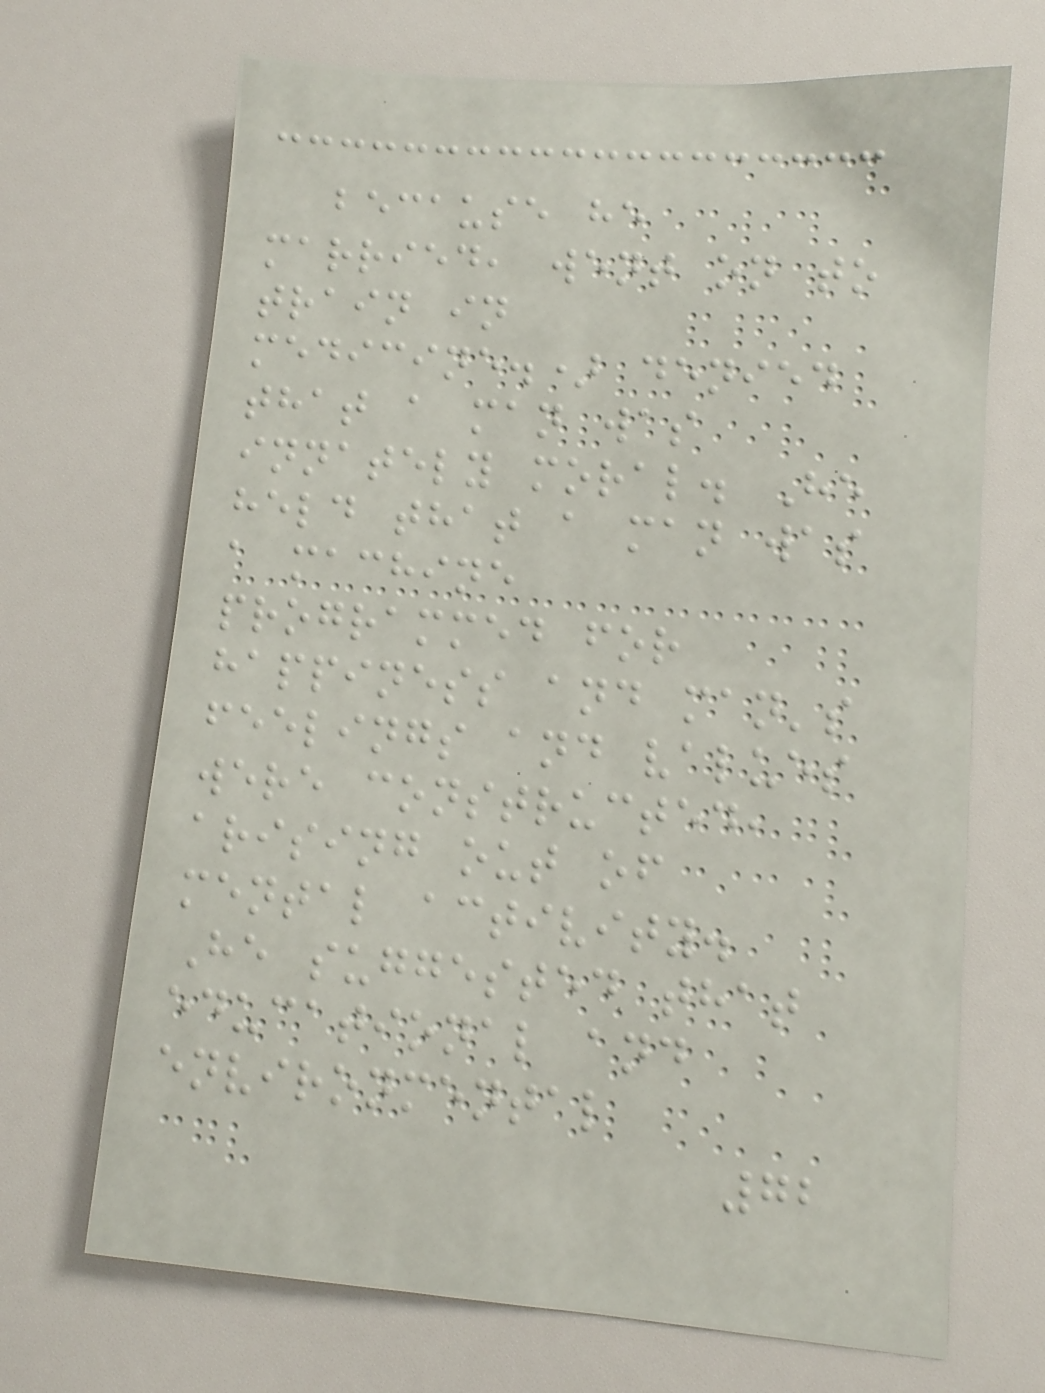because he
married, went on to
train in
medicine.) denied
that a man was
innately moral. He
held that a man was
a machine
programmed for
happiness and man's
feelings and values
were constructed,
arising out of
mental activity.
He suggested that
educational and
environmental
72
